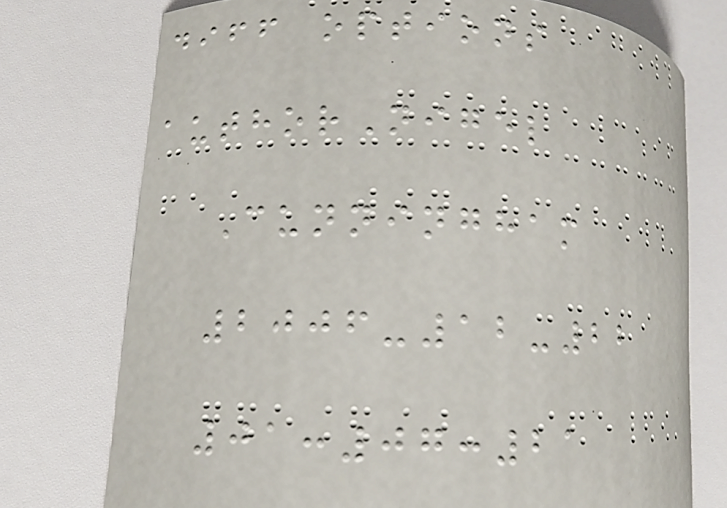diff options
authorNigel
Cunningham
2006-12-22
01:07:21
